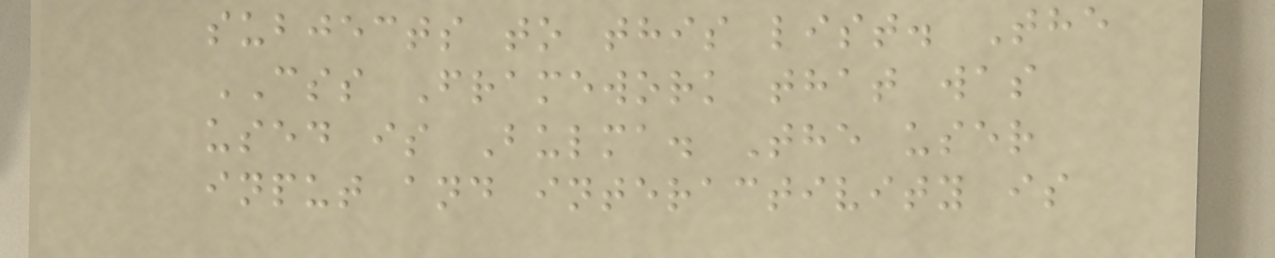subjects to this list. The
CSS Framework that was
used is Bulma. The user
input and interactivity is
